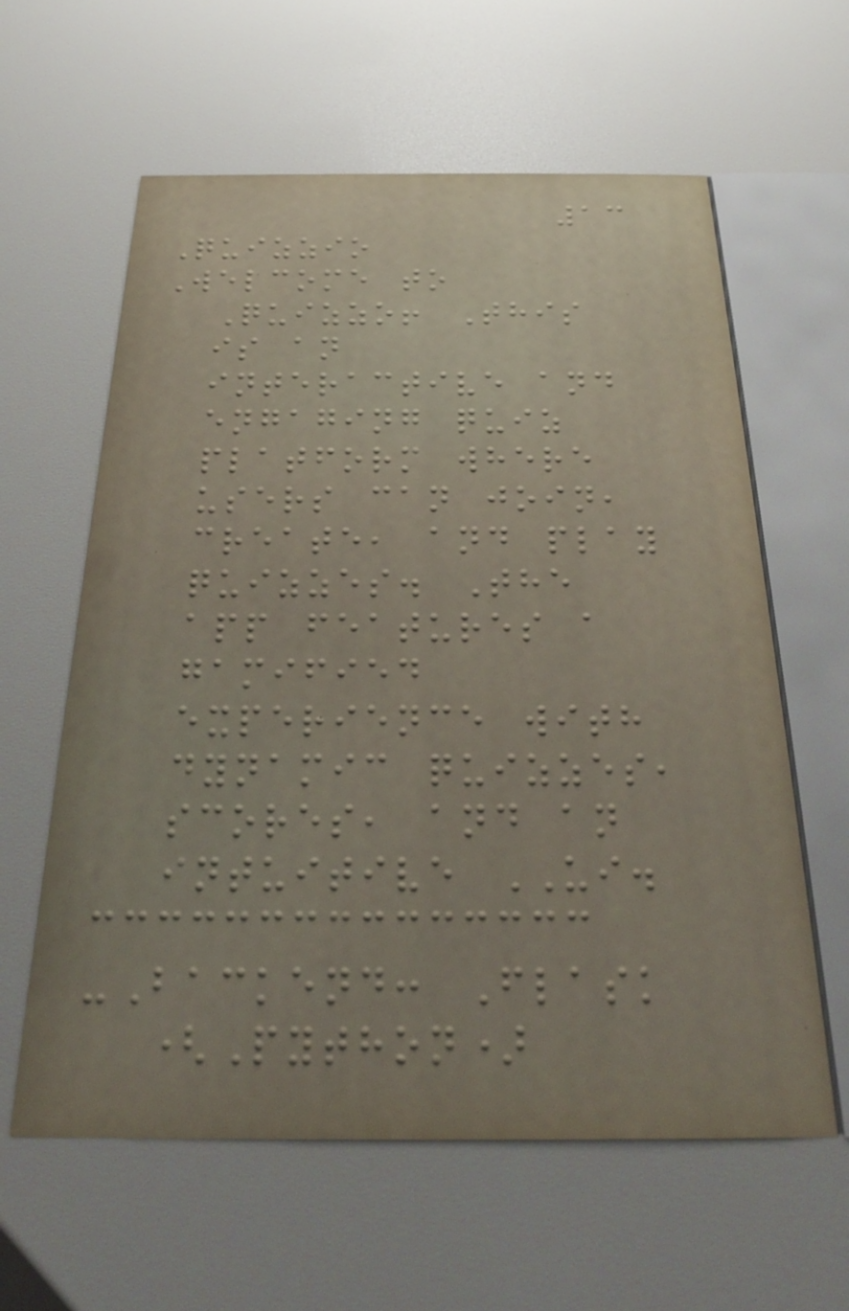13
Quizzio
Welcome to
Quizzo! This
is an
interactive and
engaging quiz
platform where
users can join,
create, and play
quizzes. The
app features a
gamified
experience with
dynamic quizzes,
scores, and an
intuitive UI.
-Backend: Flask
(Python)
